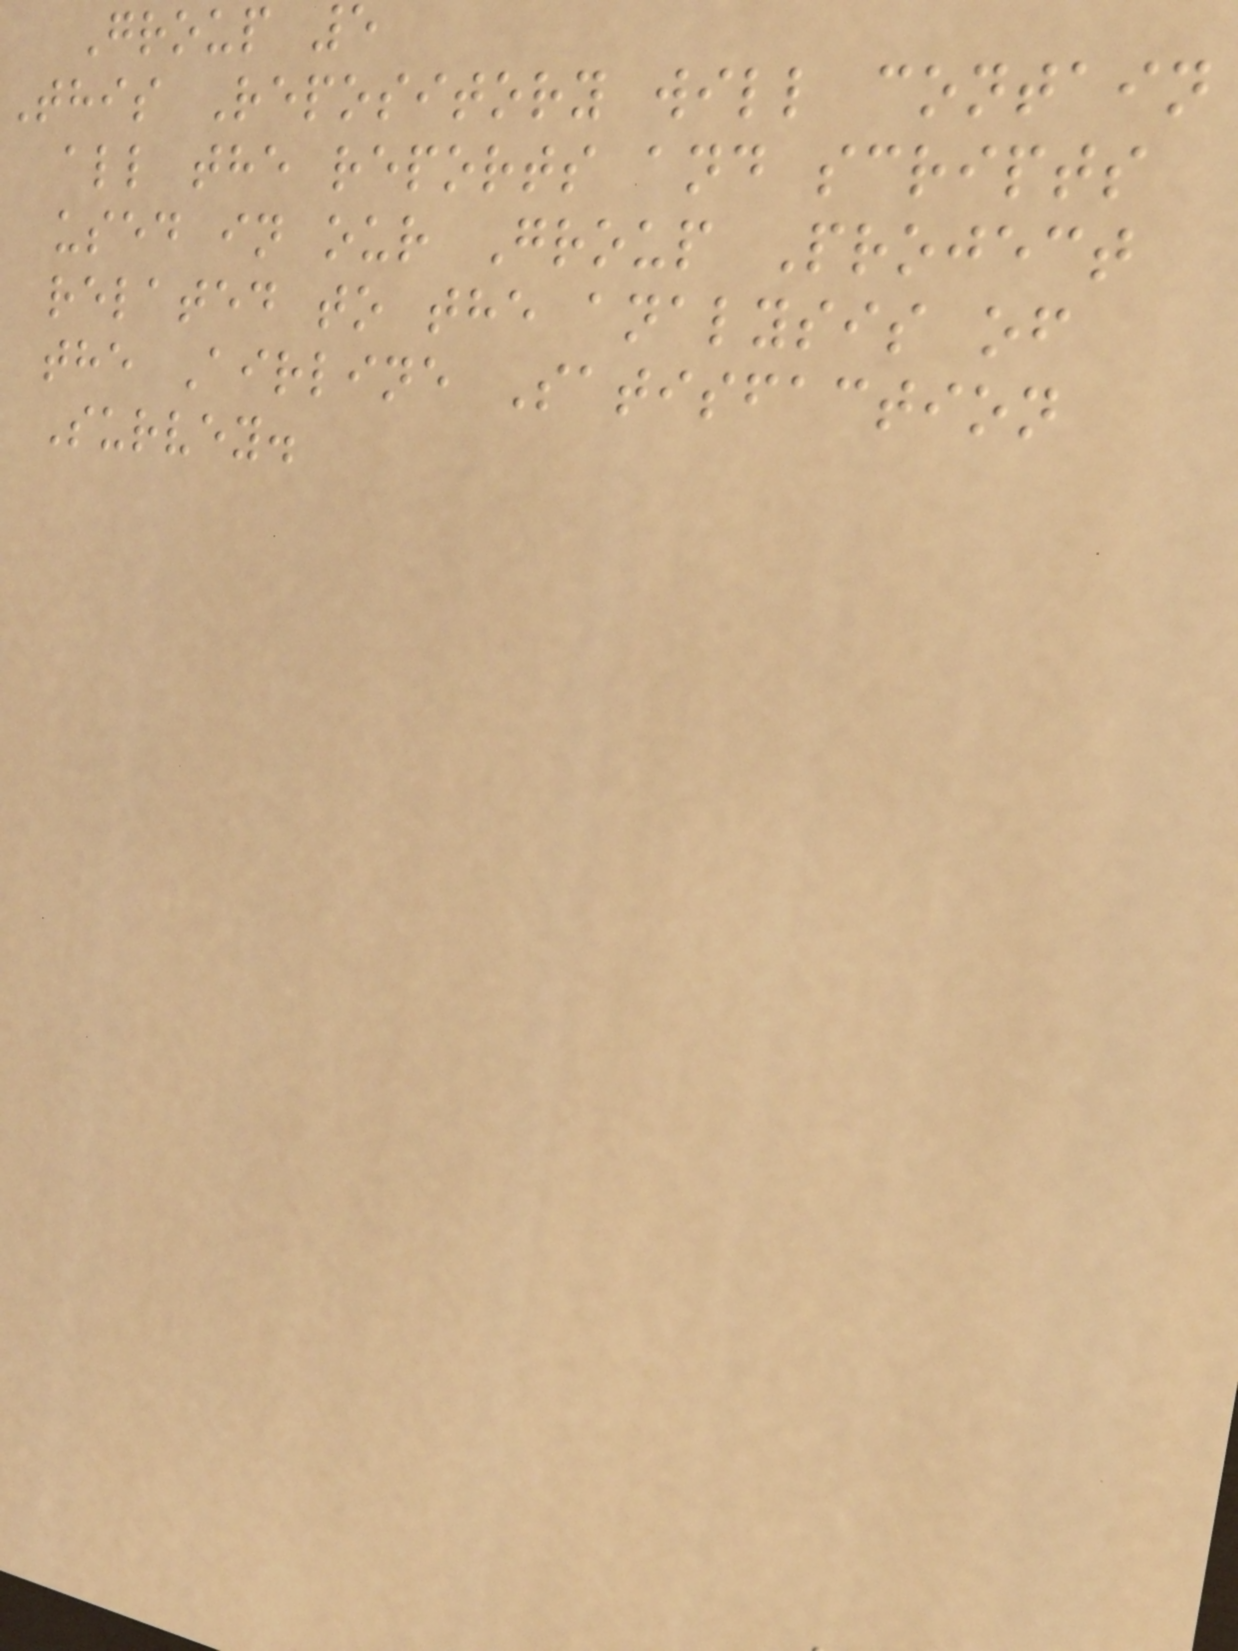Group 5
This Repository will contain
all the reports and scripts
used in our Group Project
related to the analysis of
the Airline Satisfaction
Survey.
